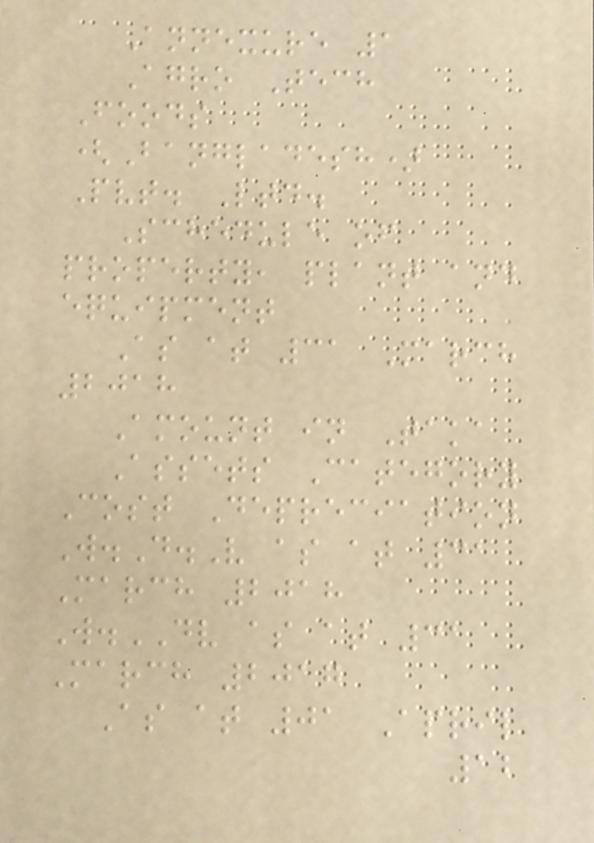Annexure 1
Agro Tech
Foods
(Bangladesh)
Pvt. Ltd.
Schedule of
property, plant and
equipment
As at 31 March
2018
Amount in Taka
Assets Category
Cost Depreciation
W.D.V as at 31
March 2018
W.DV as at 31
March 2017
As at 01 April
12
